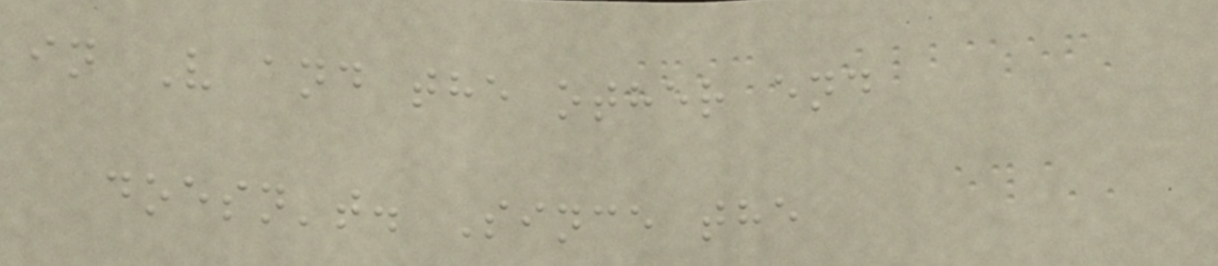in V and the other end
doesn't. Since the
